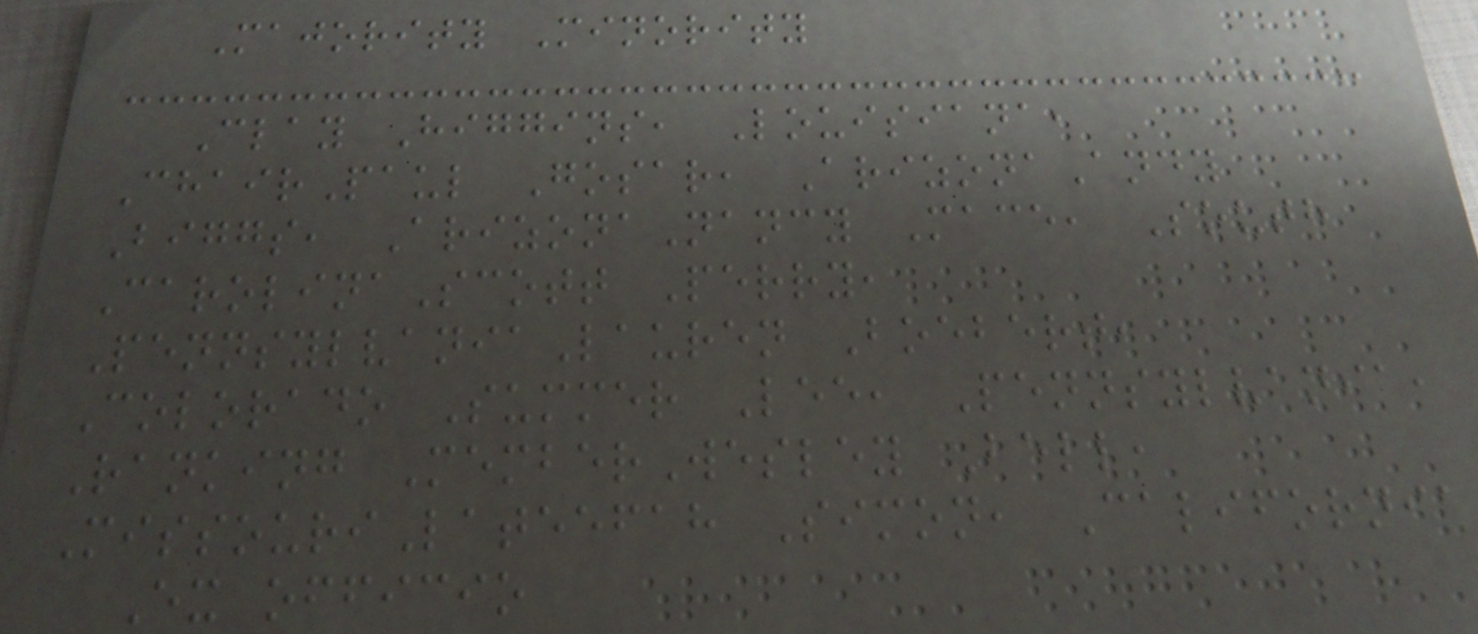Majority Minority
Clay Higgins, Louisiana,
ChairPaul Gosar, ArizonaAndy
Biggs, ArizonaNancy Mace, South
CarolinaScott Perry,
PennsylvaniaLauren Boebert,
Colorado Summer Lee, Pennsylvania,
Ranking MemberWesley Bell,
MissouriLateefah Simon, California
Ex officio
